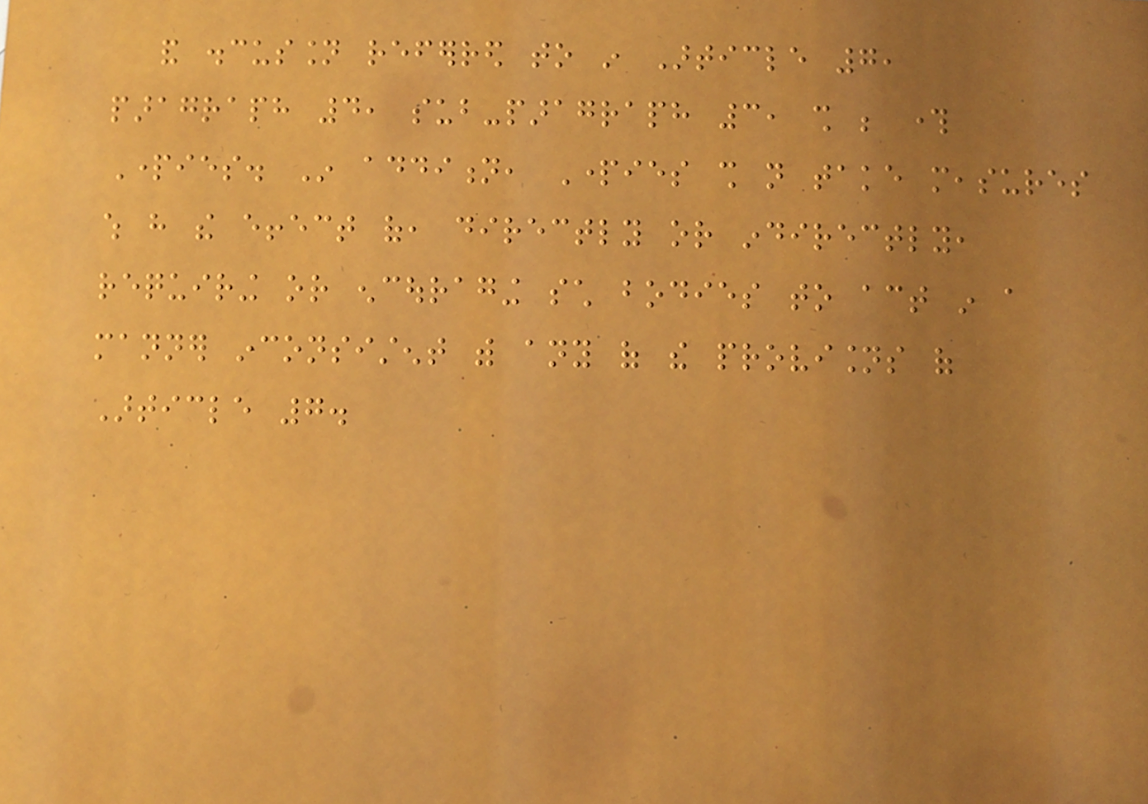and discussion referred to in Article 7,
paragraph 4, sub-paragraph 3, shall be through
Parties. In addition, Parties shall not take measures
which have the effect of, directly or indirectly,
requiring or encouraging such bodies to act in a
manner inconsistent with any of the provisions of
Article 7.
